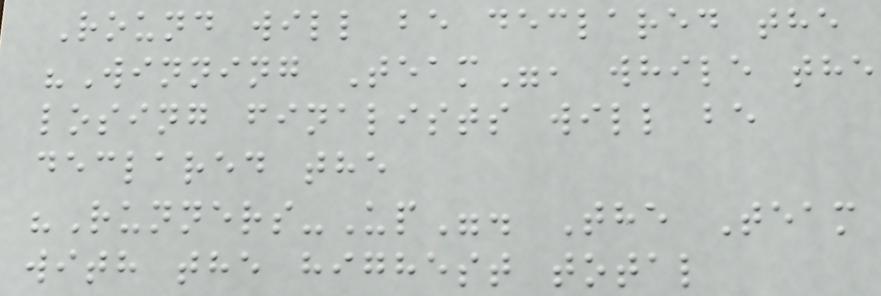Round will be declared the
"Winning Team", while the
losing finalists will be
declared the
"Runners-Up". The Team
with the highest total
